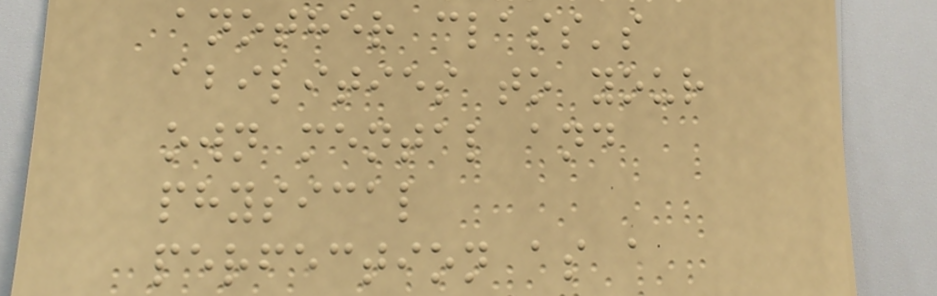another class's
abilities to your
own mental and
physical
perfection as a
